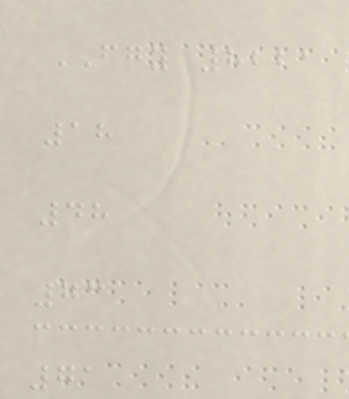FGY 8221
18
48
73
71
